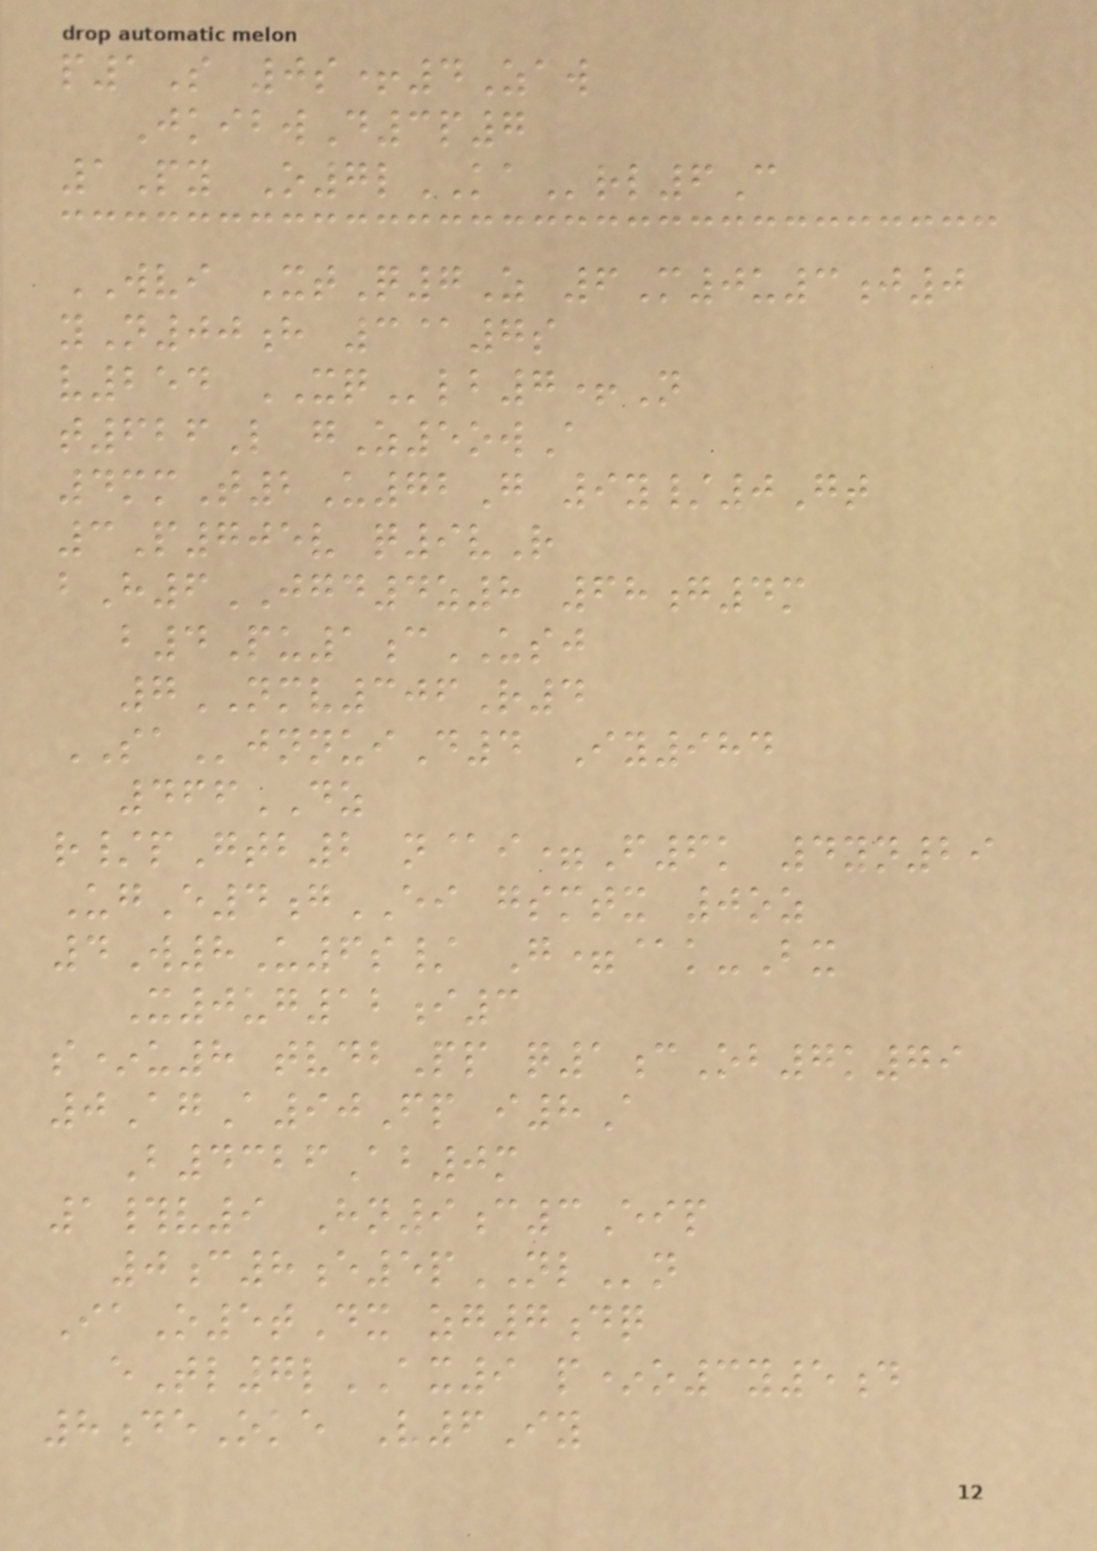p1S 0s+4Zaw
JkibwD3p7
1Py O7lKArl6C
WVI XtQ7Z 6M0u3j0
yN00h 3@7s
v254 XQlb7+N
t626L gZ5owA
4mmT2U72G 9y/0Gt
3P705v q9vR
bH6JGD4z8 68g4m
b4Pu1cUSJ
7NMV306R4
SAjnnuiD4 Iy984
466DZ
r/pGtb2 n@i=F6k 4yn29
UgE4gEI gsmtx 0oz
4W8U6s/ G=@k-Bx
X0ug12i3
s*u8 tvdbPp q1cOb7k79
0AgA90Fp i8A
B4326Ab0m
1#v9 Hn9c3Eip
0c8e5pNLn
IaO5tDx zg7dq
eTl7lAX9 p*o3y5d
8deOke V6Iy
